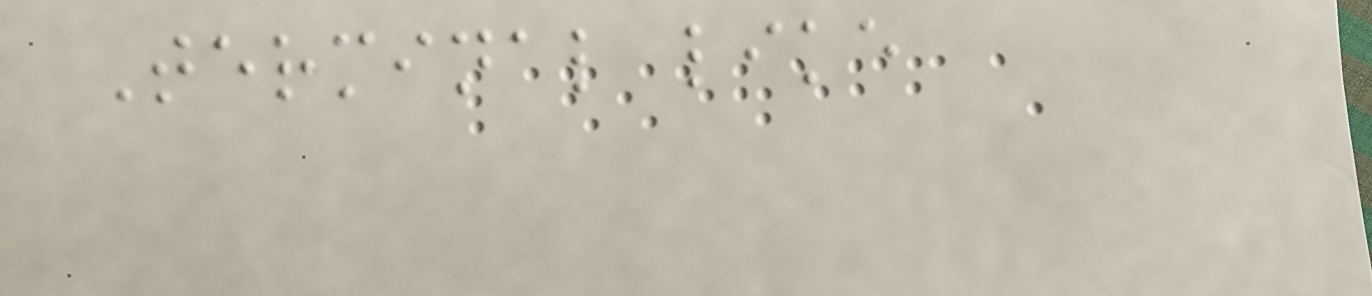Terminal like
